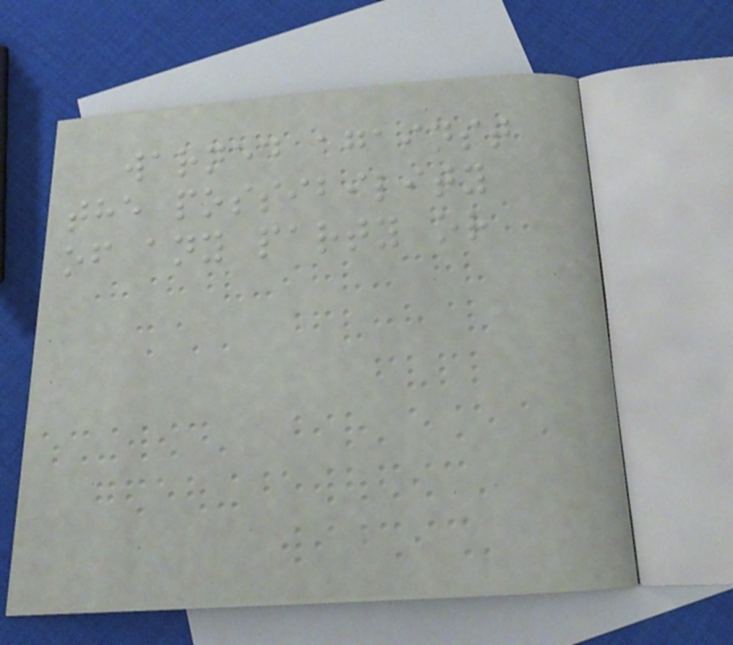warned against
the possibility
of any party or
